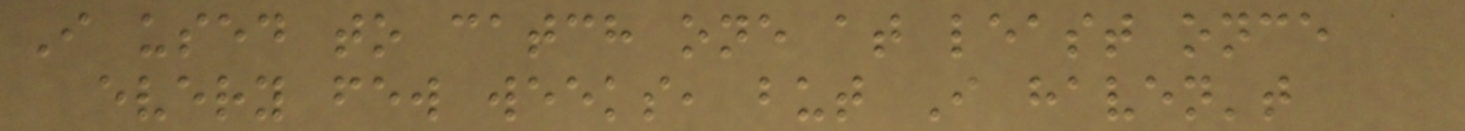I used to catch one at least once
every few weeks, but I haven't
